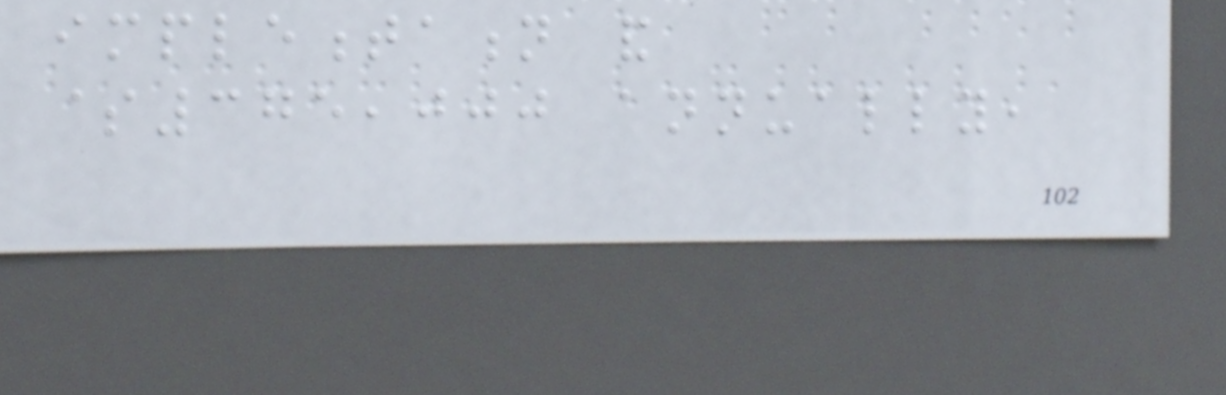implementation and
$375,000 annually,
